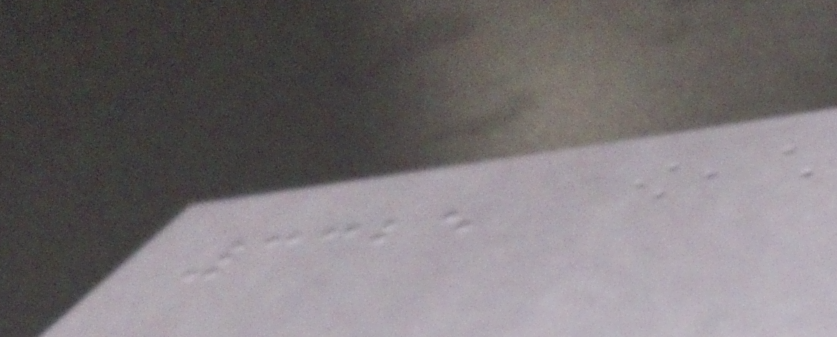3325
